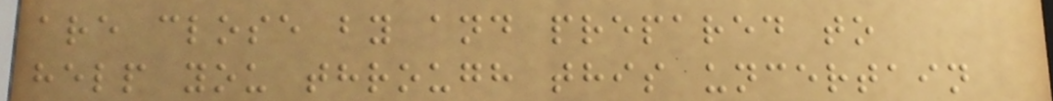are close by and prepared to
help you through this uncertain
